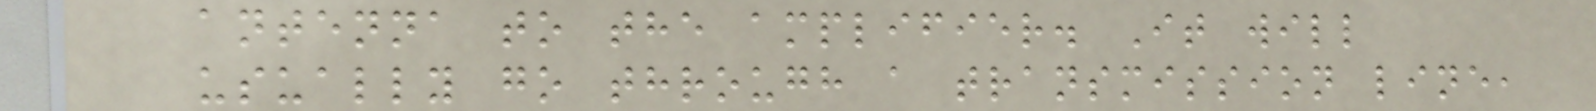antenna to the amplifier. It will
usually go through a transmission line,
